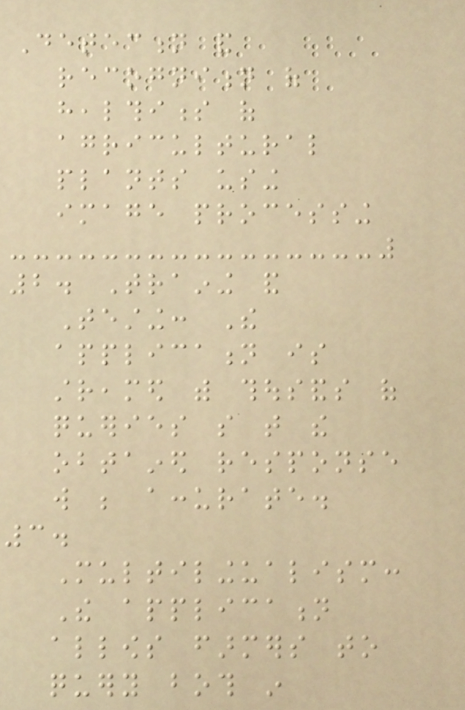Detection and
recognition of
healthiness of
agricultural
plants using
image processing
2. Training and
Testing: The
application is
streamed with thousands of
queries so that the
obtained response
will be accurate.
3.
Multilingualism:
The application
allows farmers to
query both in
